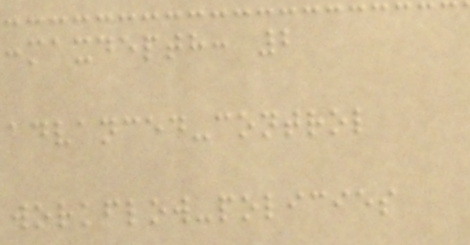:maxdepth: 2
advanced-control
workflow-policies
